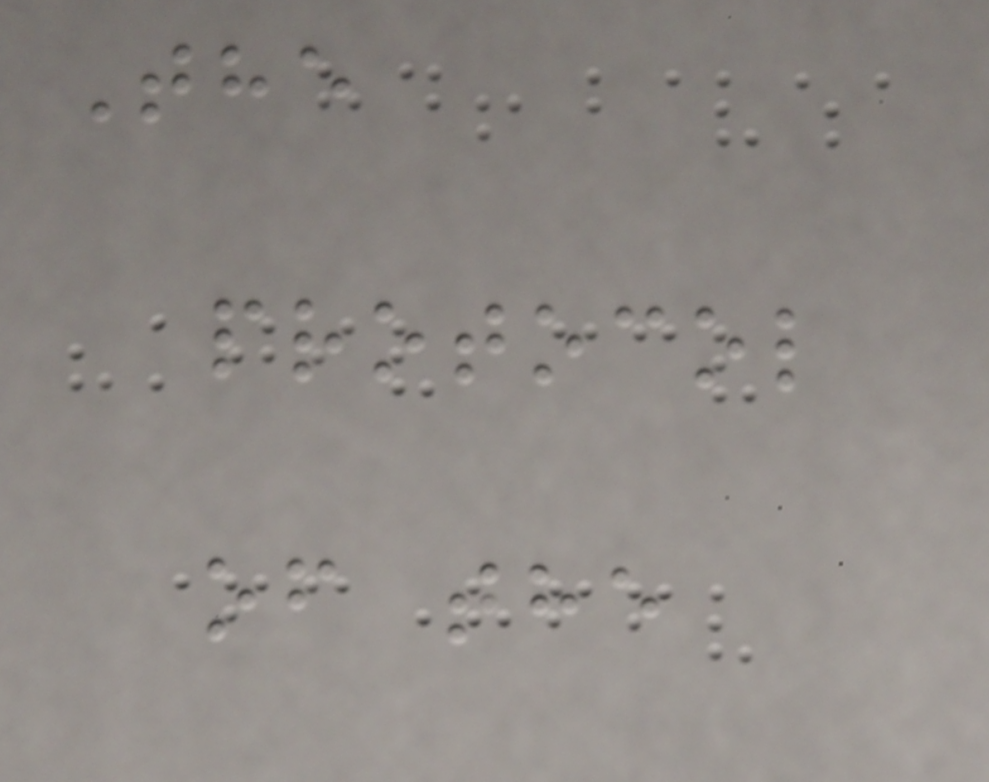The
protocol
of the
